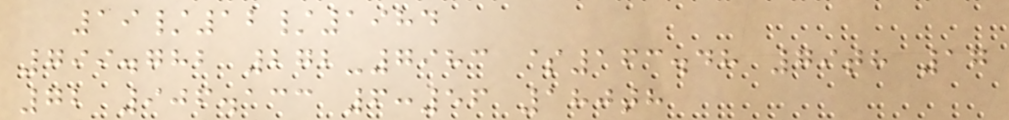19/12/1984
799.782 272-7983 $163.48 79th 17
72 906.133 6:56 180th
